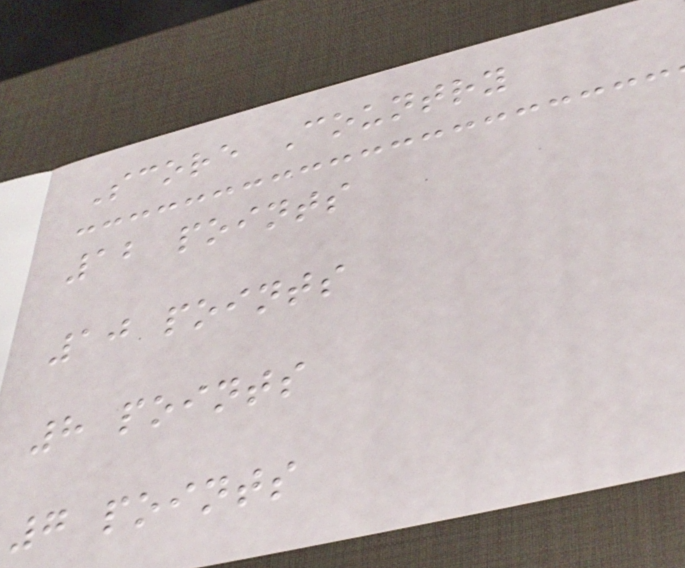Score Country
12 points
10 points
8 points
7 points
